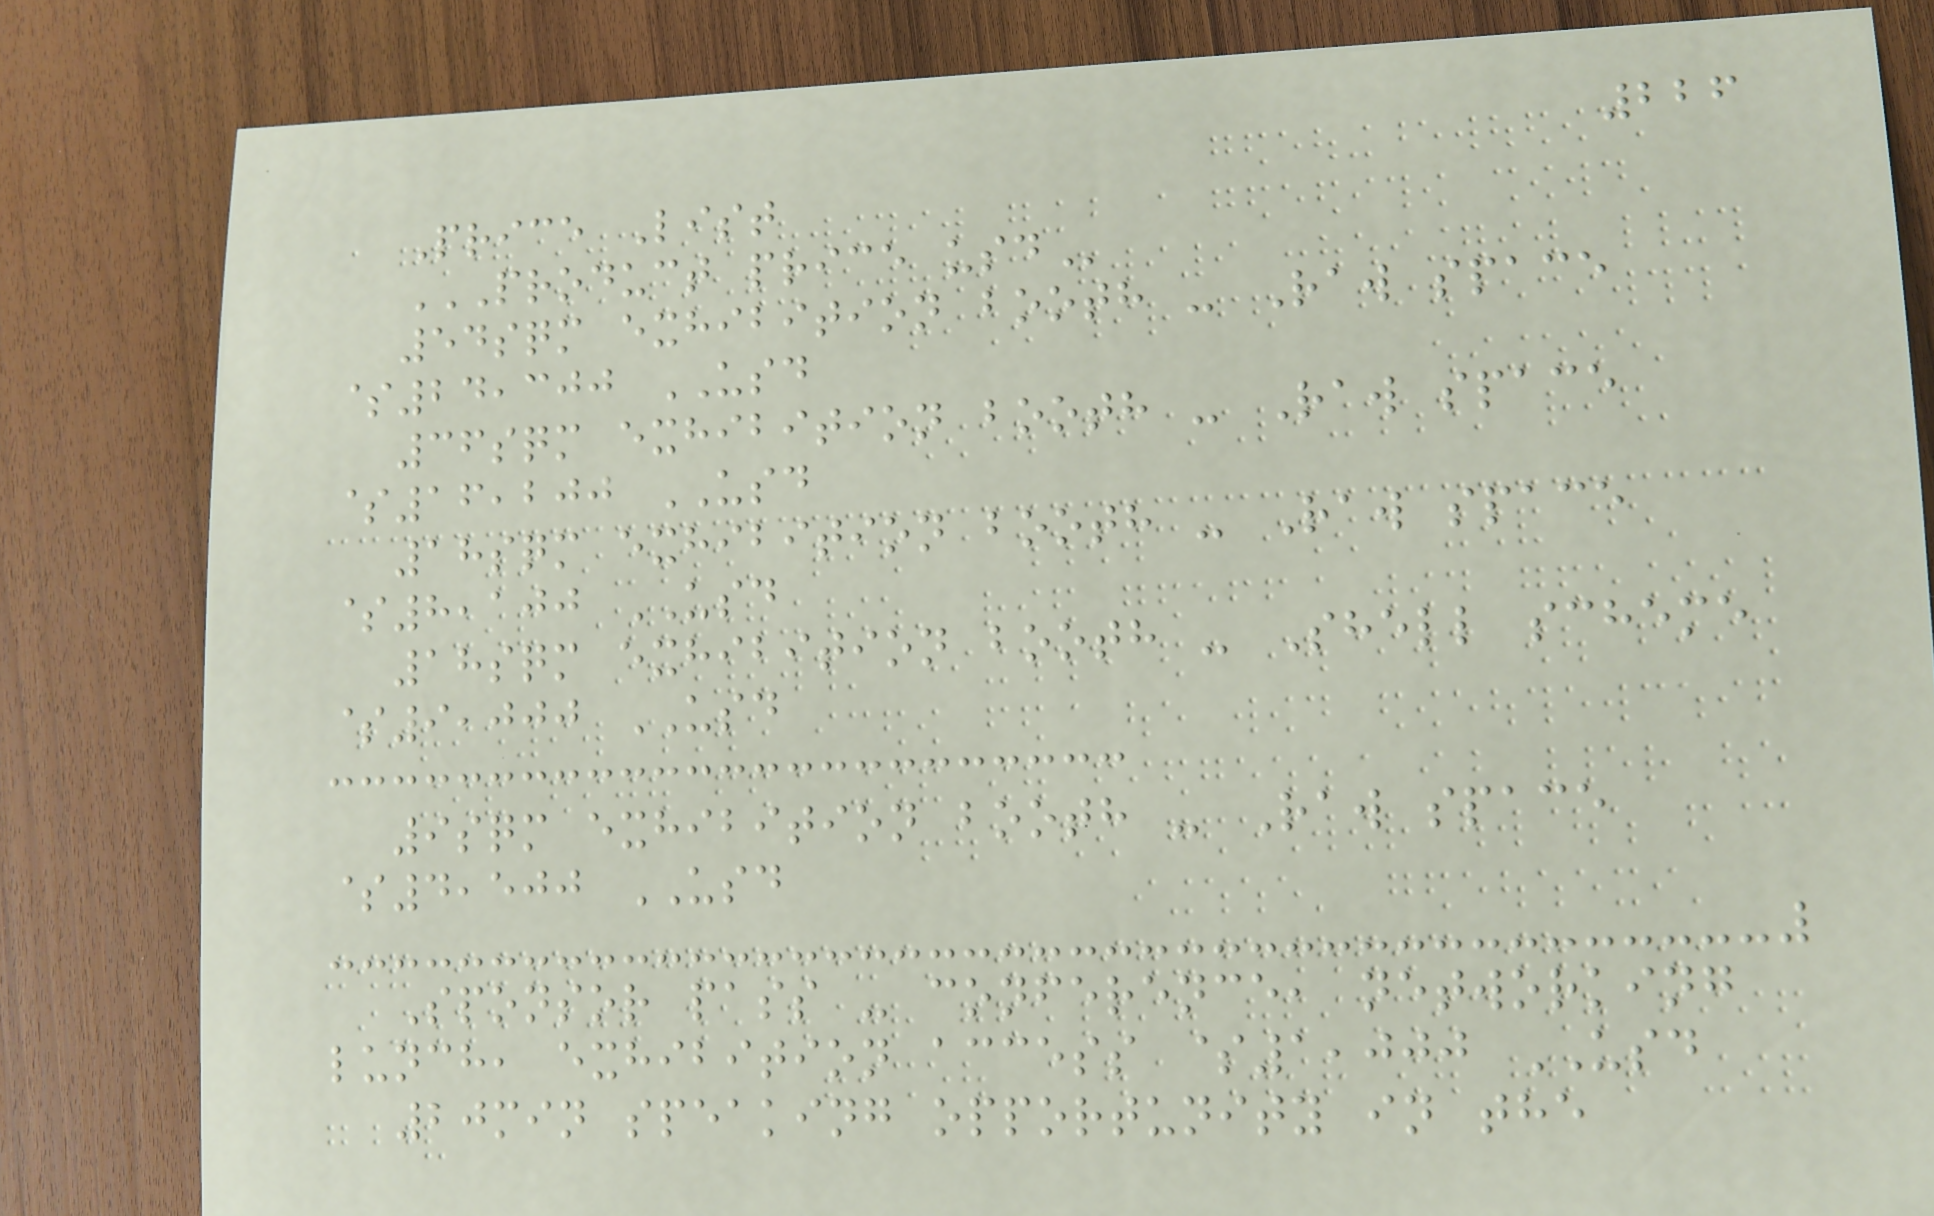226
Price List
PRODUCT PRICE USD
54sqm exhibition booth - Raw space
$24,300 USD
36sqm exhibition booth - Raw space
$16,200 USD
18sqm exhibition booth - Raw space
$8,100 USD
18sqm exhibition booth - Shell scheme
$9,000 USD
9sqm exhibition booth - Raw space
$4,500 USD
Sponsor pass - conference, networking
lunch, exhibition access $1,000 USD
20min speaking opportunity in the
